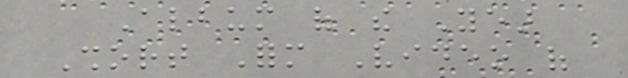Album of the Year
Short Form Video of
